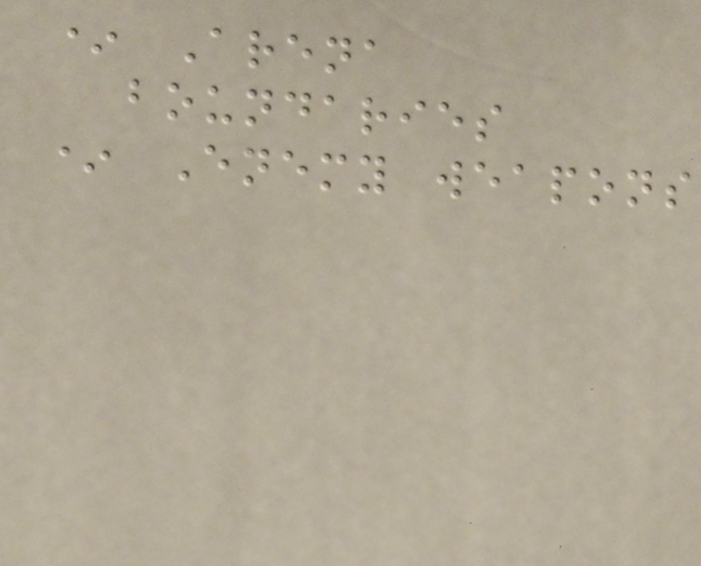* Arena
boundaries
* Enemy weapons
